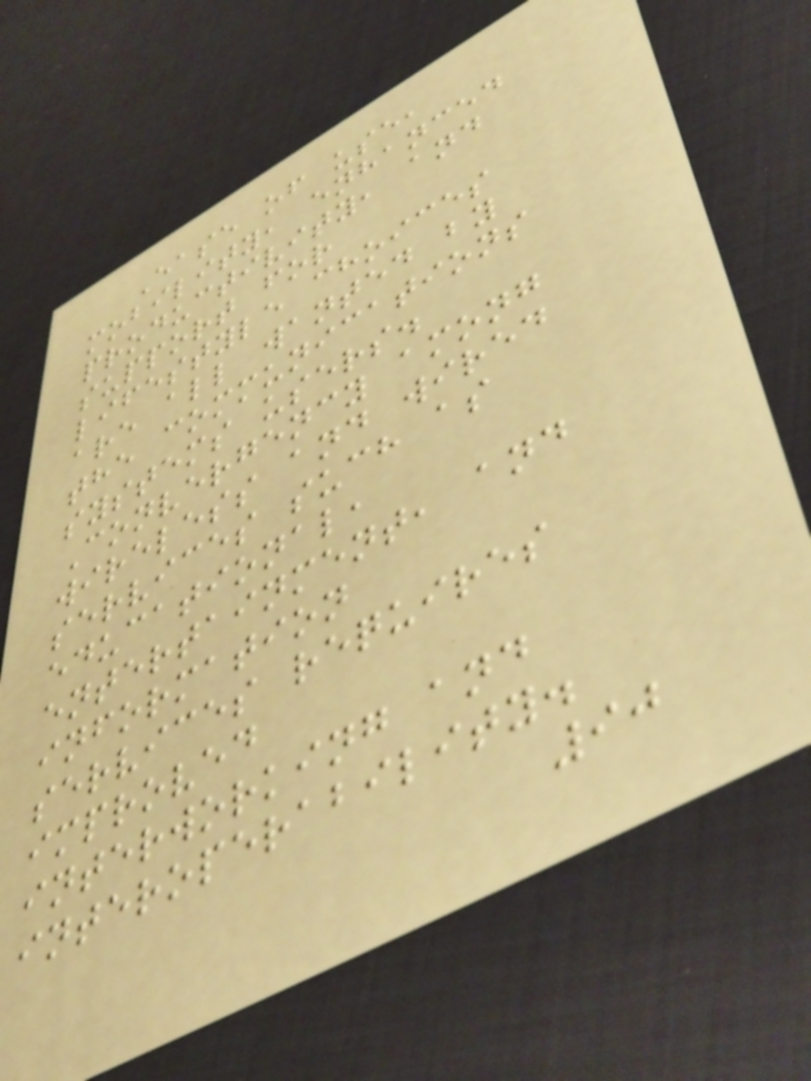Ease of use,
mobility, enhanced
productivity, and
support for
lifestyle choices
are all wanted by
the communications
systems users.
Convergency among
wireless and wired
services such as
educational,
entertainment, and
information
services requires
improved
interworking and
interoperability.
90
